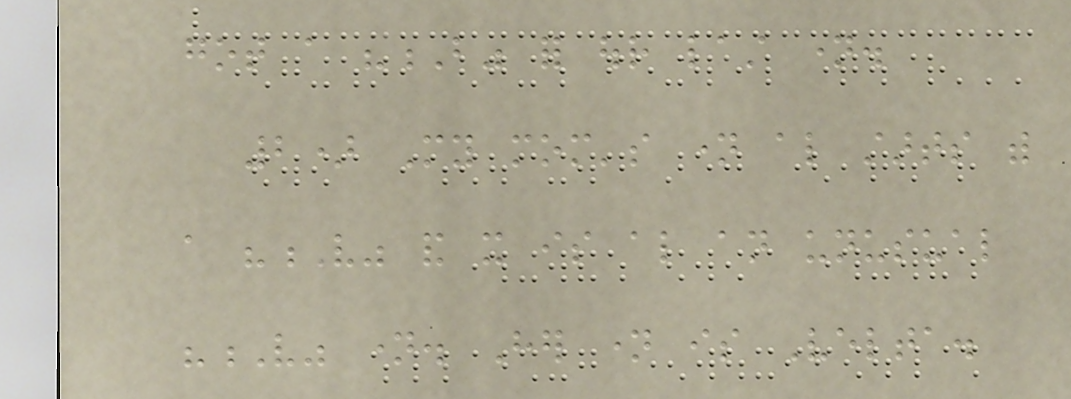got a "B" for our last name.
2) My mom's name also starts with
a "V" and it is also an unusual
"V" name. Her name is Velta.
